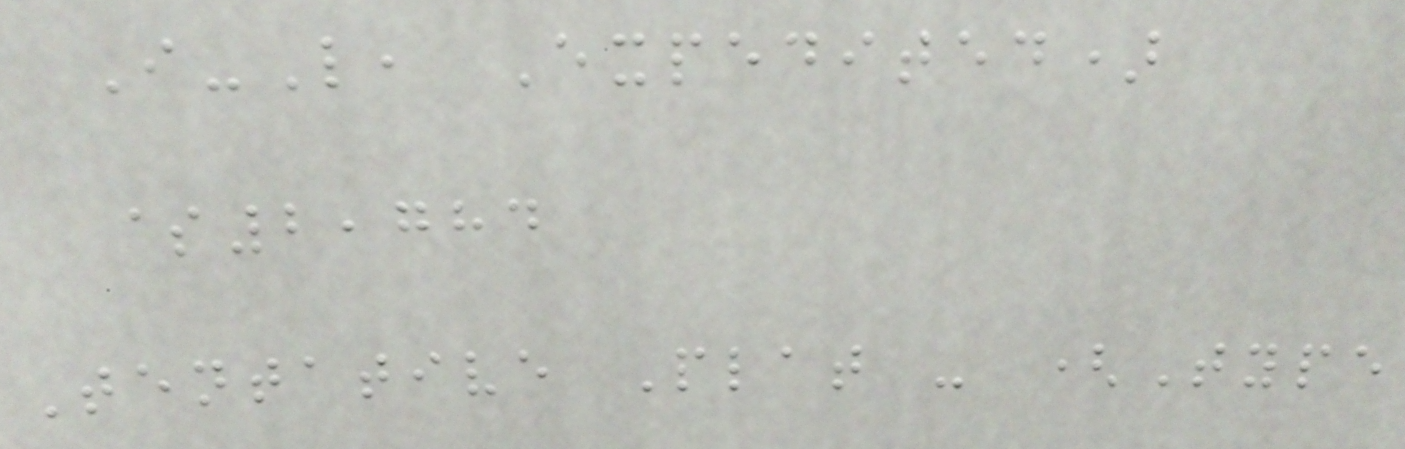I-L, Expedited)
$2,784
Tentative Plat - (Type
